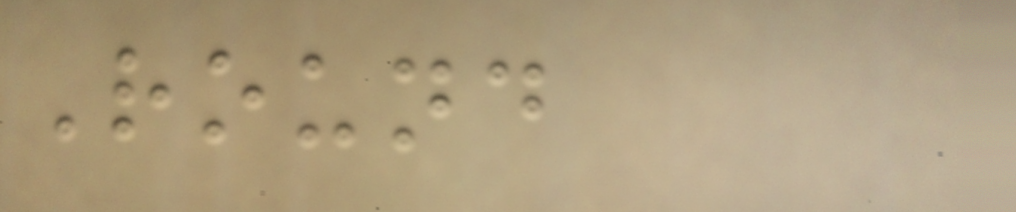Round
